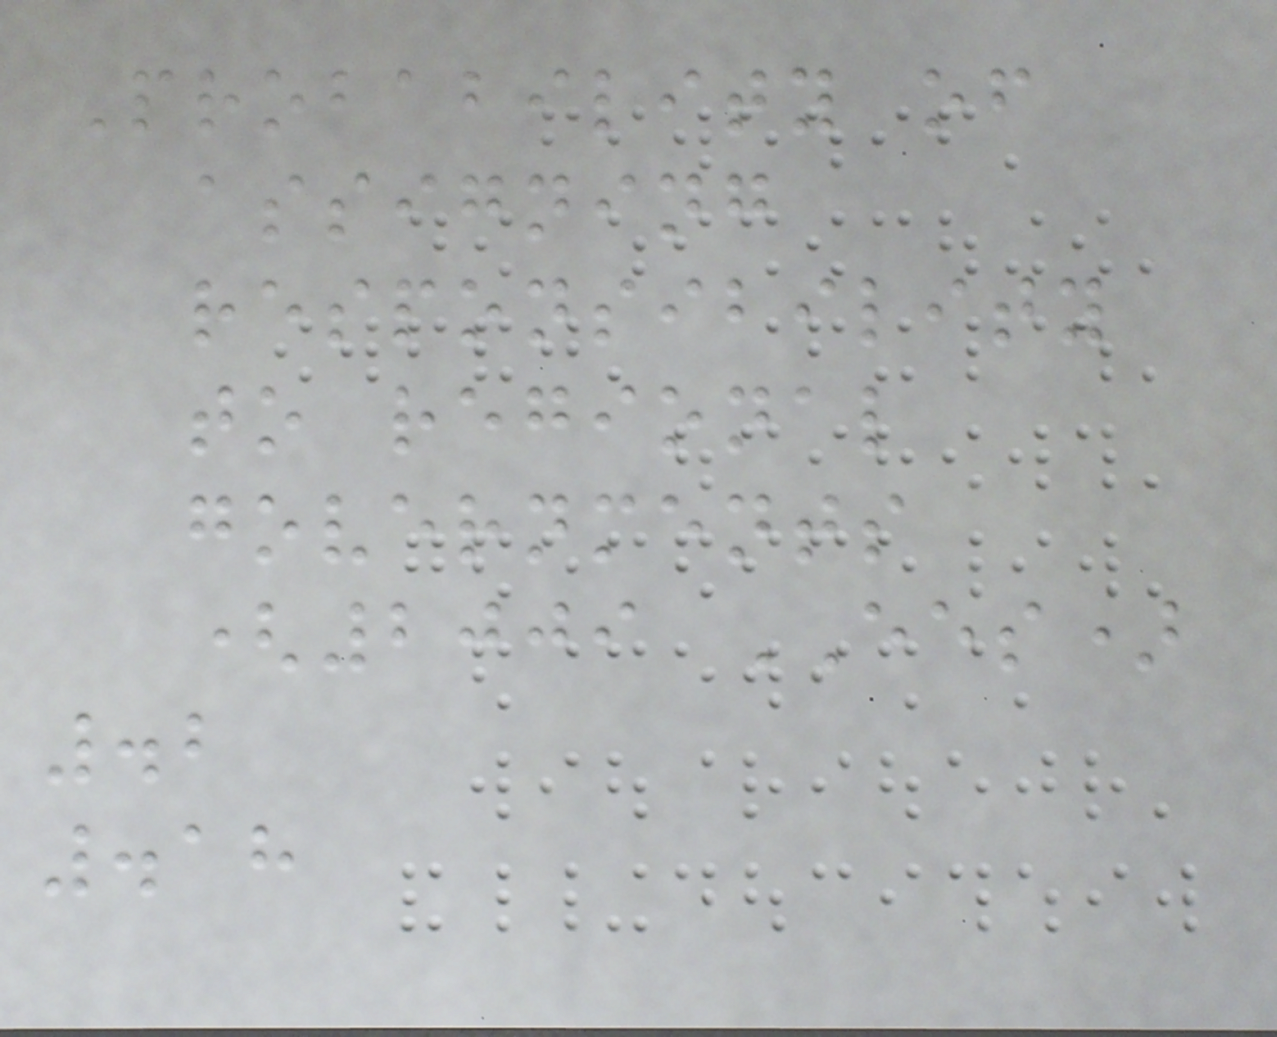Probability of
assigning
responsibility
to regional
governments
(2009 EES)
.2
.18
